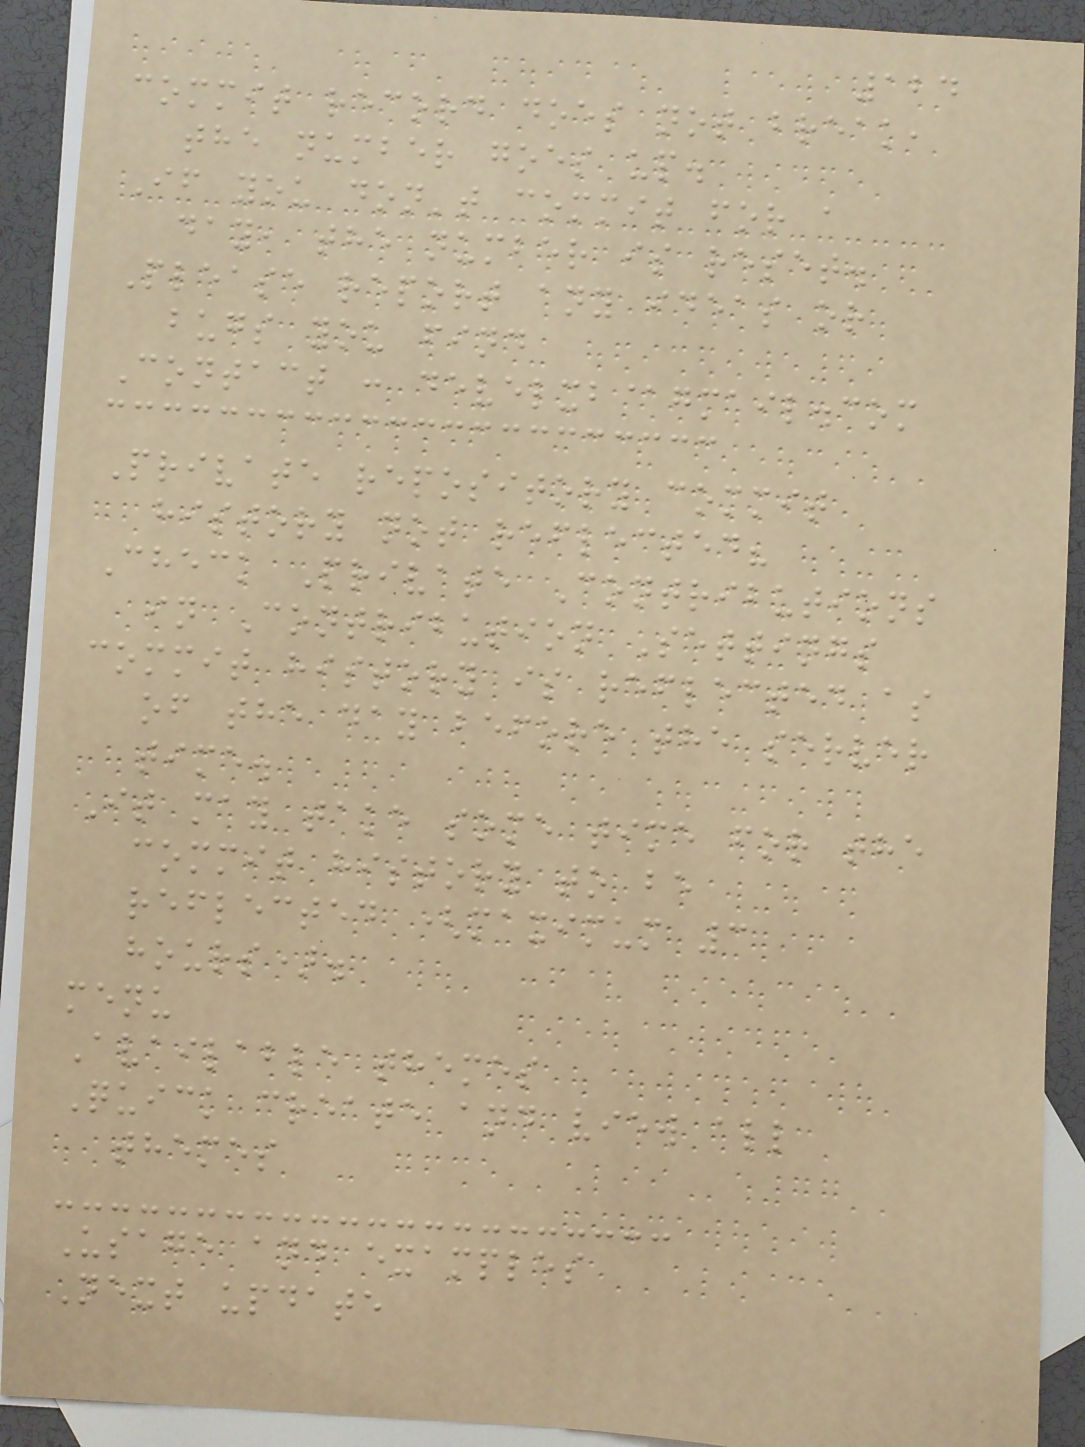124
commit record does not break,
the number goes up.
If you don't commit for a
day, the number is reset.
Please report any ideas or
bugs you find
Contact : develxb@gmail.com
Private repository commit
history not reflected?
Check Private Contributions
in Contribution Settings
commit history is reflected as
of the day before the server
time.
It may take some time for the
commit history to be
reflected (maximum 3
hours).
menu
Available themes
Quick create and view all
themes
Usage and examples
Next update
